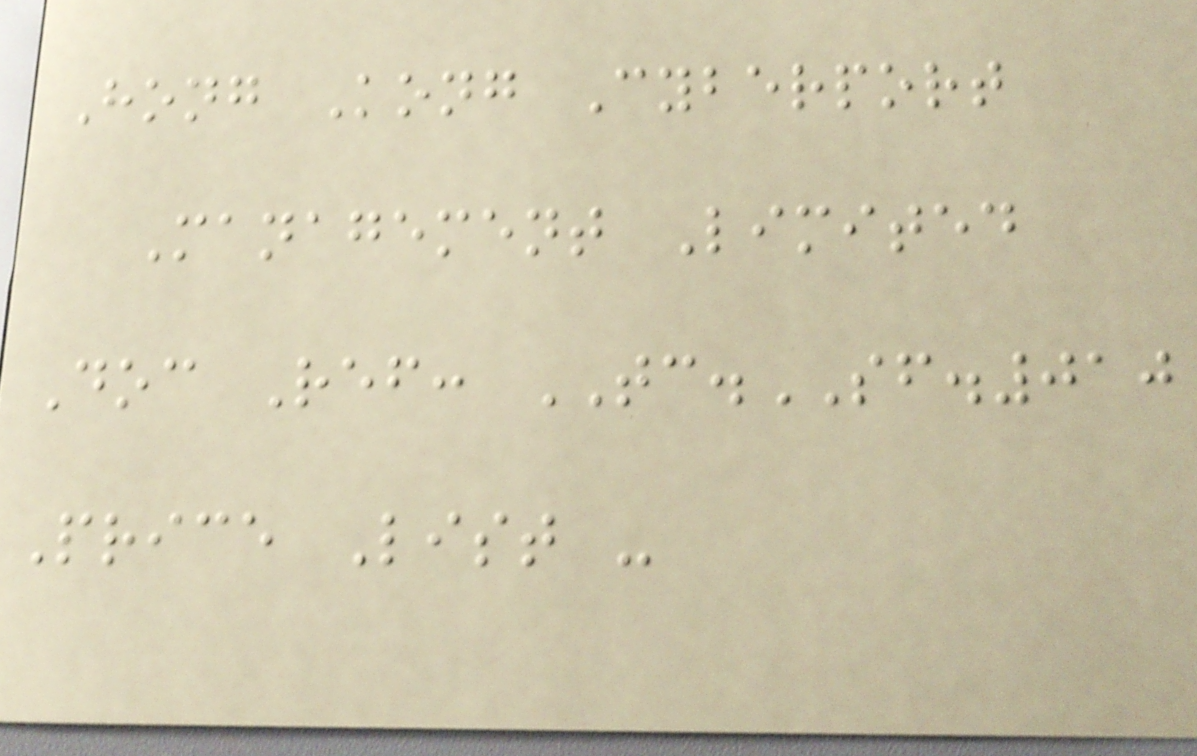Hong Kong Cyberport
Management Limited
Doc Ref: TC.SF.010
Price List -
